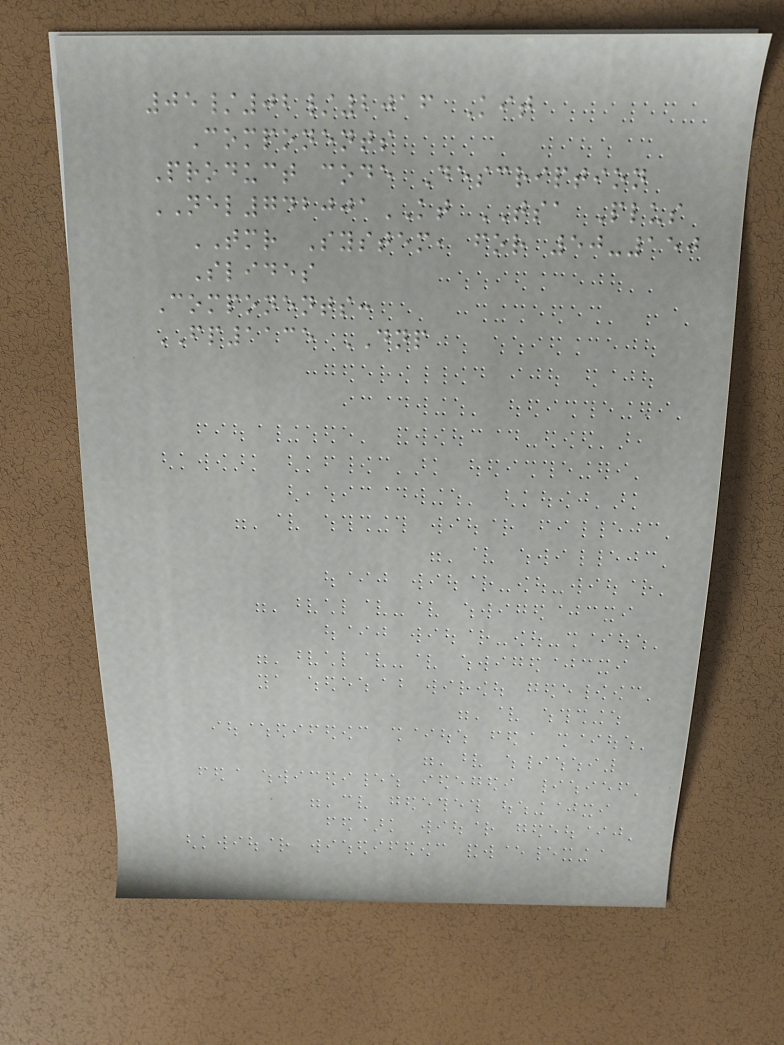05/02/2016 Kit
Components
Product code Description
NEL742001KT TSA Plus
TMR System, for 50-150
Slides
Components:
FP1135 DNP
